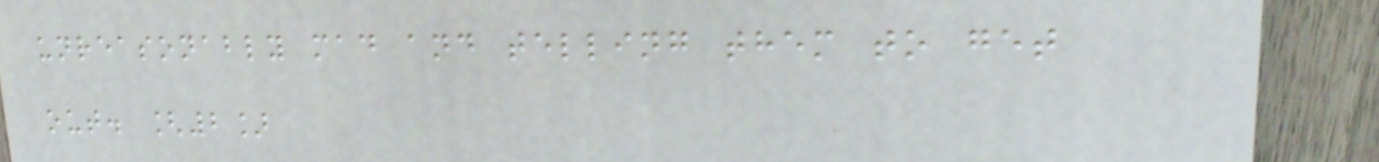unreasonably mad and telling them to get
out. [2]
